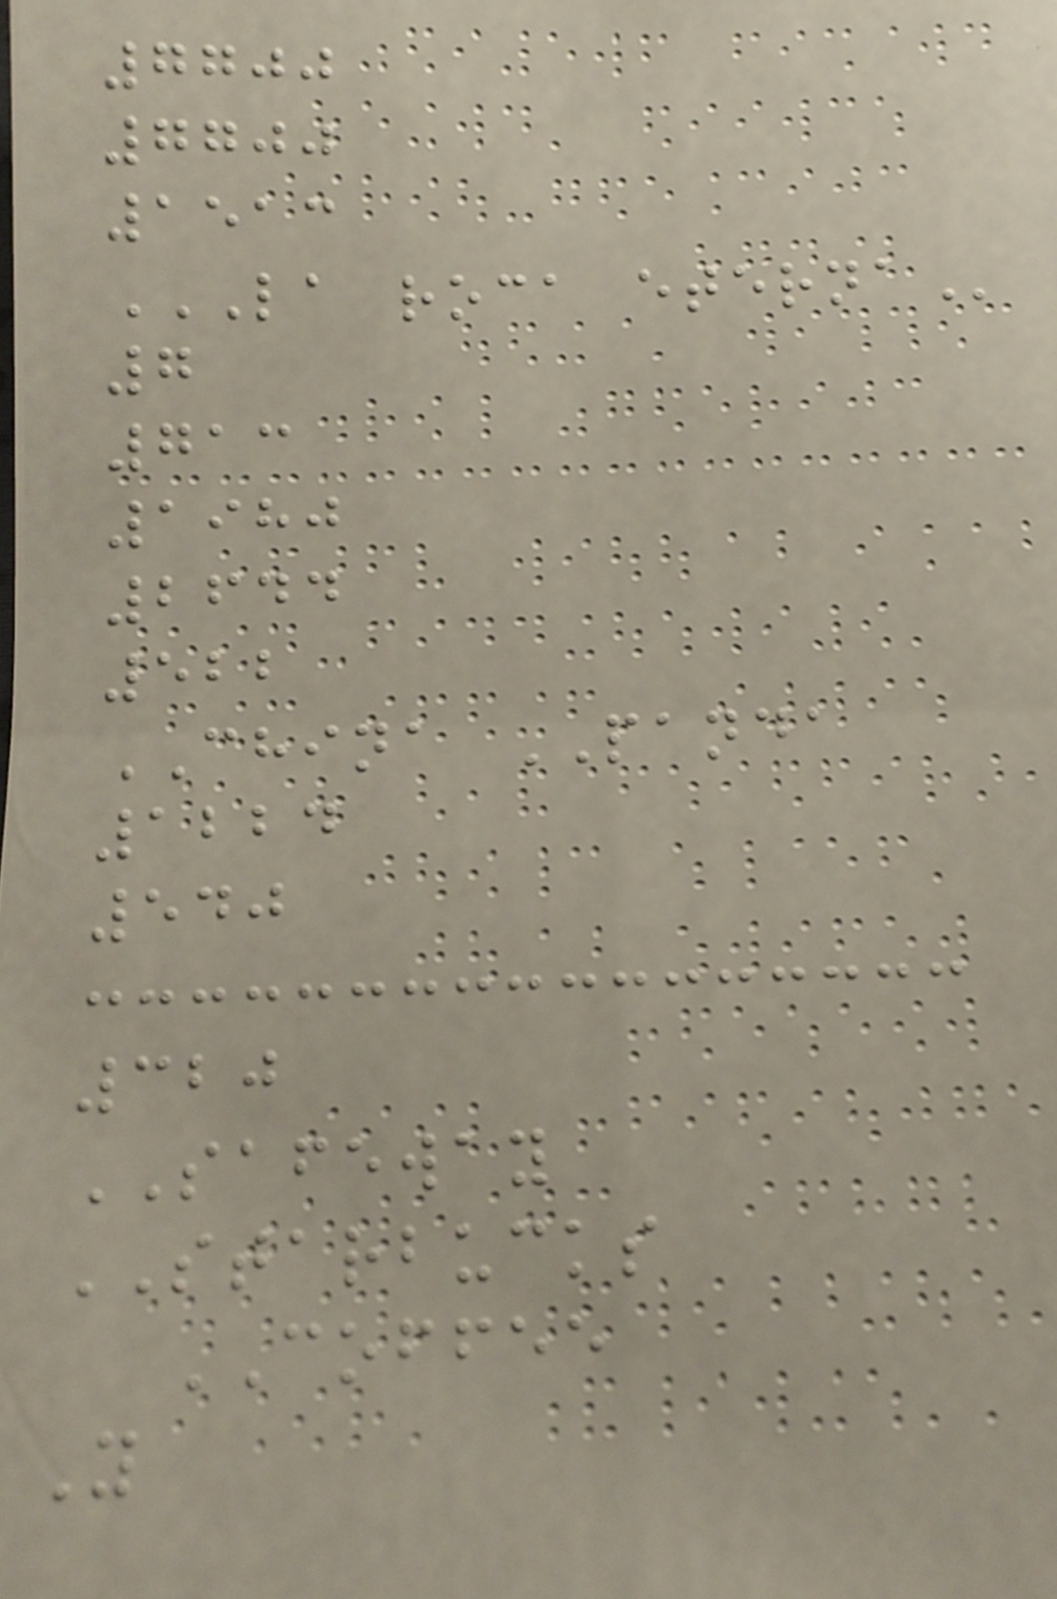7700
7700
1513
LA ROCA ETERNA
7
713
1980
2644
522
CHINA PANDA
1224
540
320
SAFEWAY
STARBUCKS
COFFEE
Y
